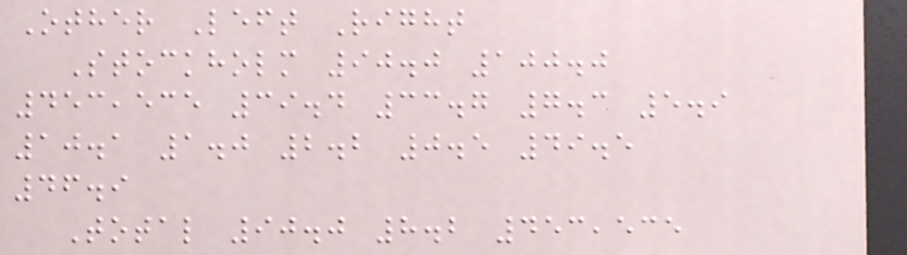Other Left Right
Stockholm 90.0 100.0
453,535 39.4 33.7 7.3 5.9
10.1 1.0 2.2 0.5 49.5
46.9
Total 90.0 8.2 453,535
